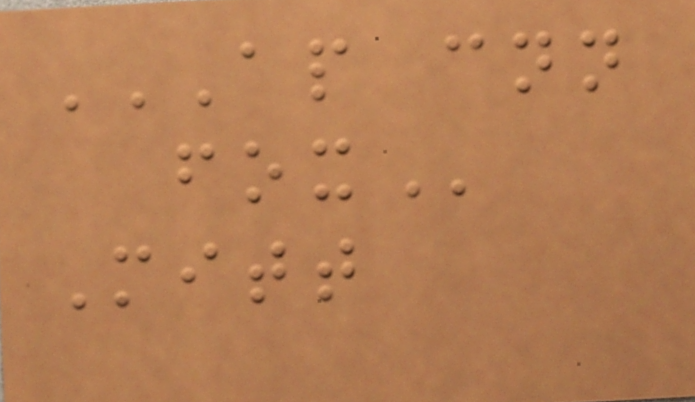AP CNN
FOX
Mitt
